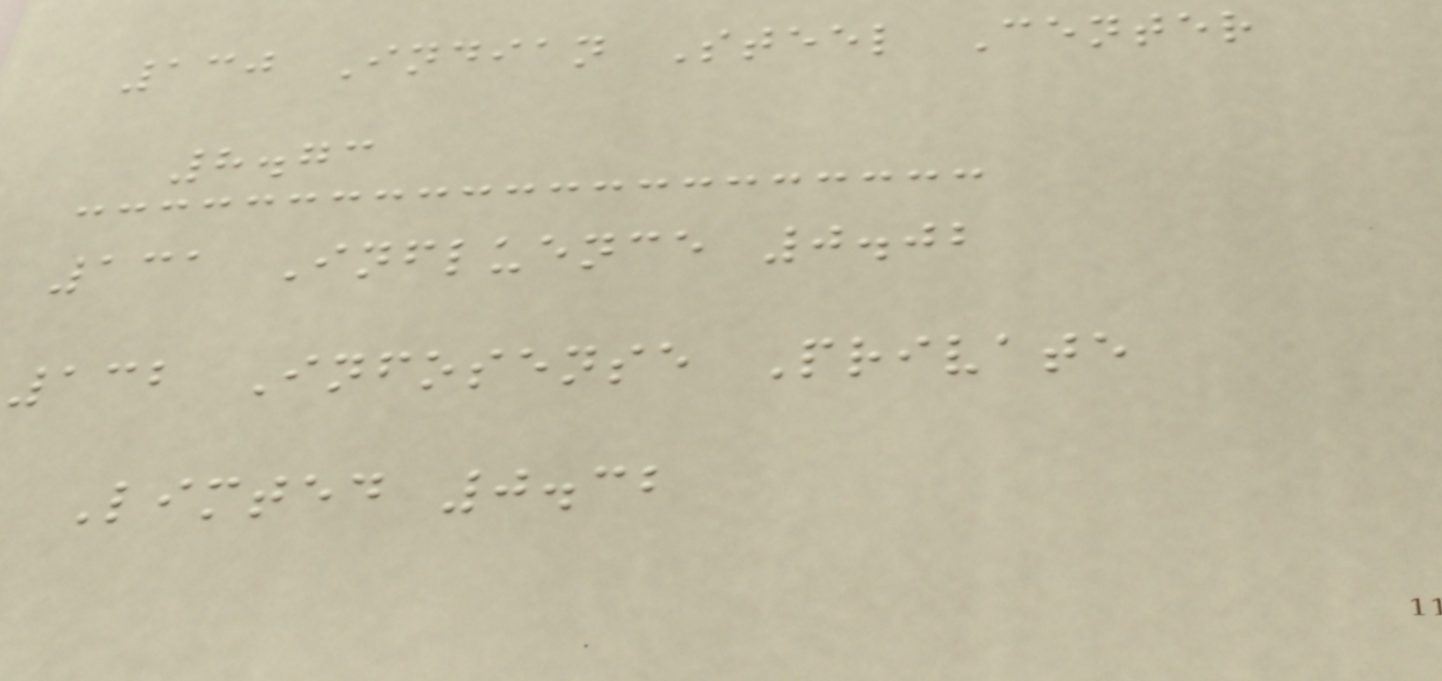130 Indian Steel Center
8.73
131 Influence 0.02
132 Infosense Private
Limted 0.32
